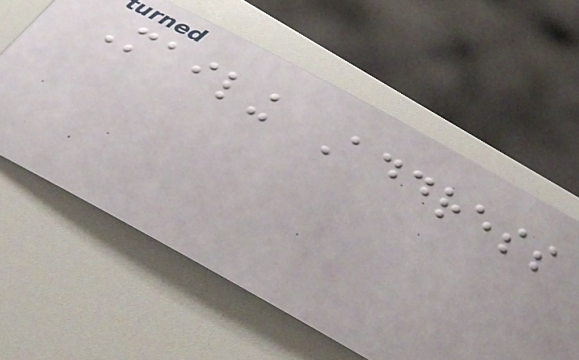Mailing Address
